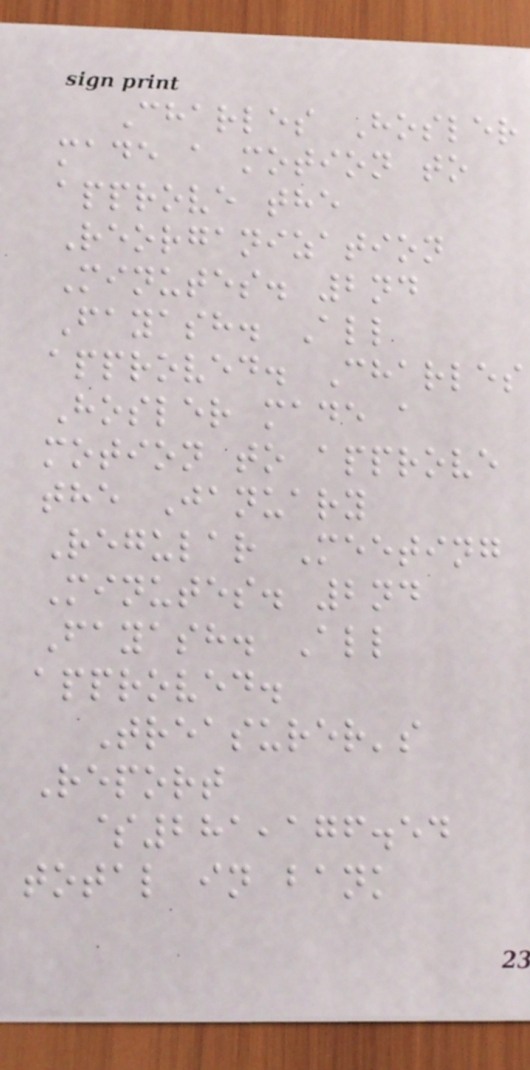Charles Hosler
made a motion to
approve the
Reorganization
Minutes. 2nd
Fayash. All
approved. Charles
Hosler made a
motion to approve
the January
Regular Meeting
Minutes. 2nd
Fayash. All
approved.
Treasurer's
Report
$281,176.54
total in bank
